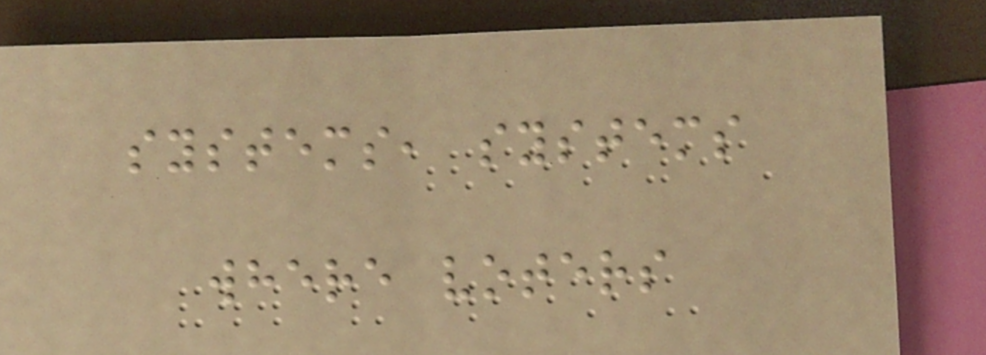systems, systems
where voters
